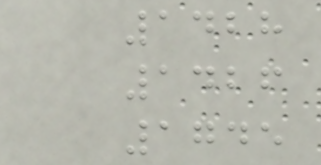1428
1426
1745
